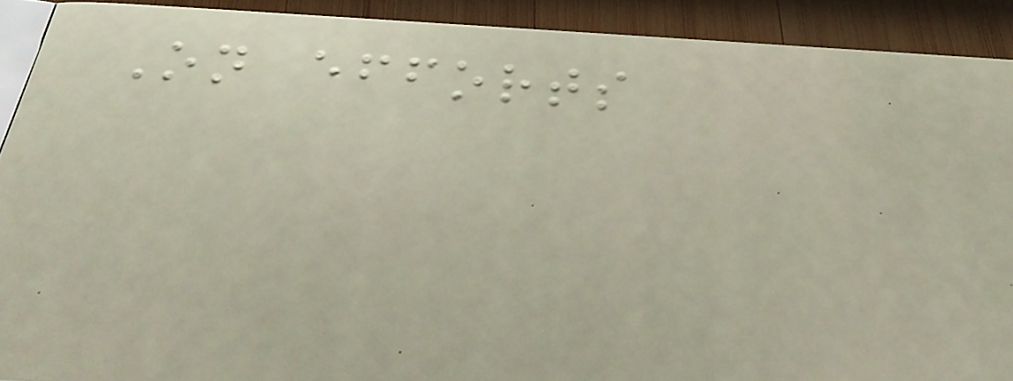On efforts
